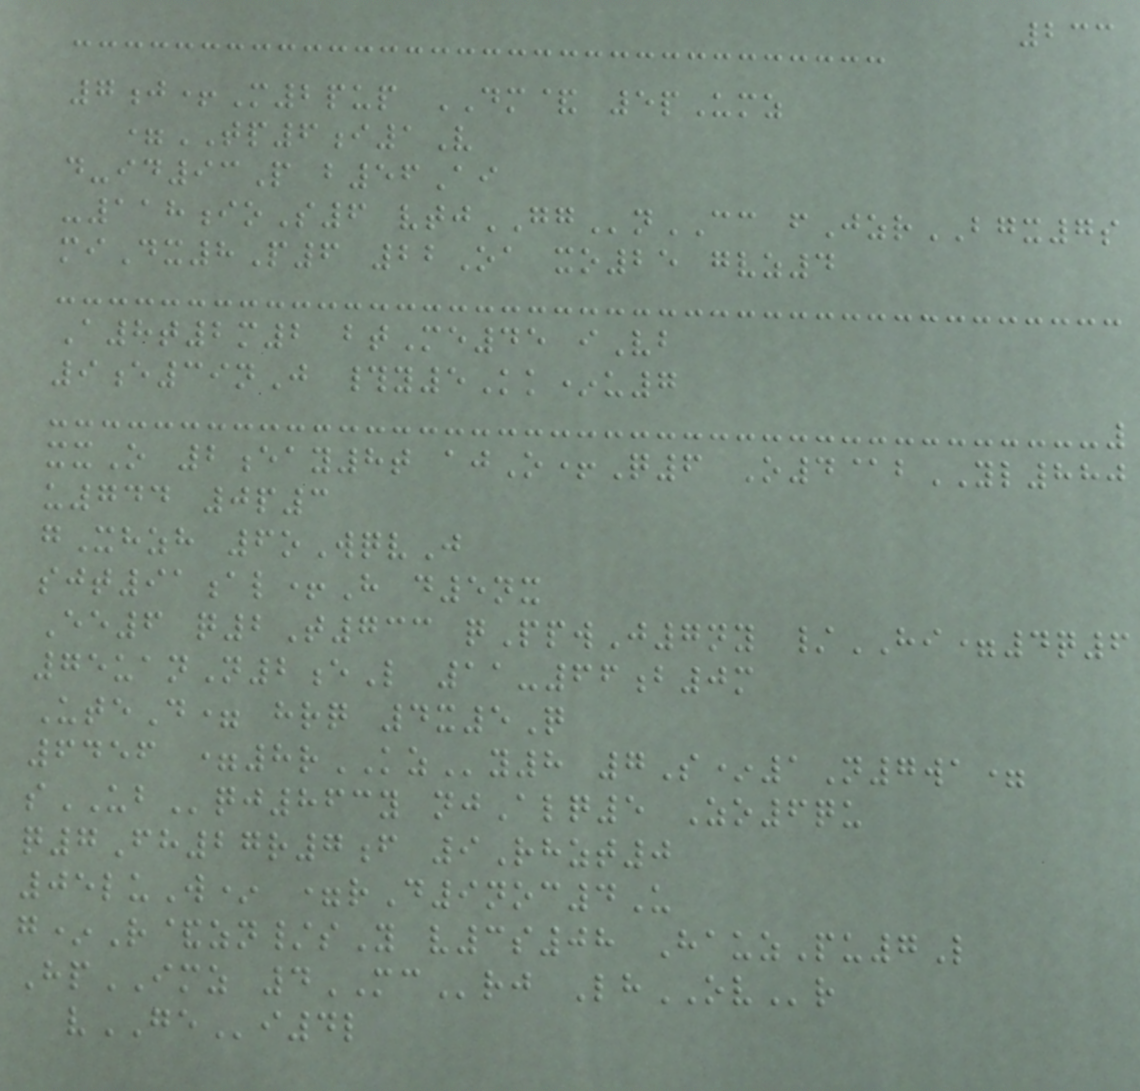233
7j+M2pup DM& 5pUmz
=TP6i1V
d-id93P b56Ai
-118ioS6 vtjGGnCC fJzrBGX7s
miDx8P6 22Oa xo25 gvz4
A8t2m2 btMe45 iVb
9e39nJ #y5Kk*u7
xxO 2eay8t ajO+Q6 O4@bYL880
u744 0p3
gXhzh 6oWqvJ
sjt91al+H d5nx
Ee6 q2T733 qPpwJ7ny /HI=4q6
75uanN2eL 11-66b0m
UteD= hrq 4x5Q
6456 =8rKZy8 7S*1N7wa=
sUBqj863y njAlq5 Zo6qu
q7Fh27r7f 9Rhzt0
05luW* =rD9noc4U
g*R&zn/sY v3s08 HauzPu7L
HpIMZ 4MCrj LhOVr
vGEi4l
